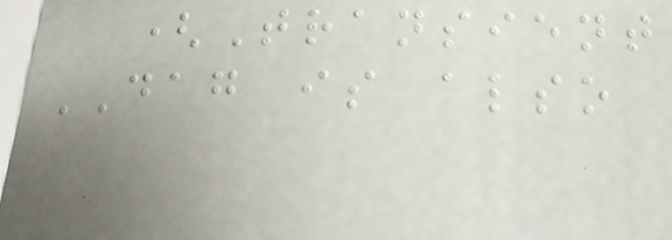(Transient
DAG is also
